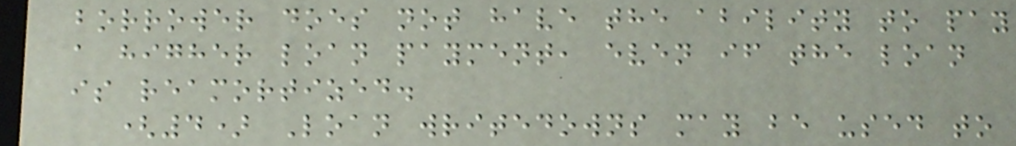borrower does not have the ability to pay
a higher loan payment, even if the loan
is reamortized.
(4) Loan writedowns may be used to
